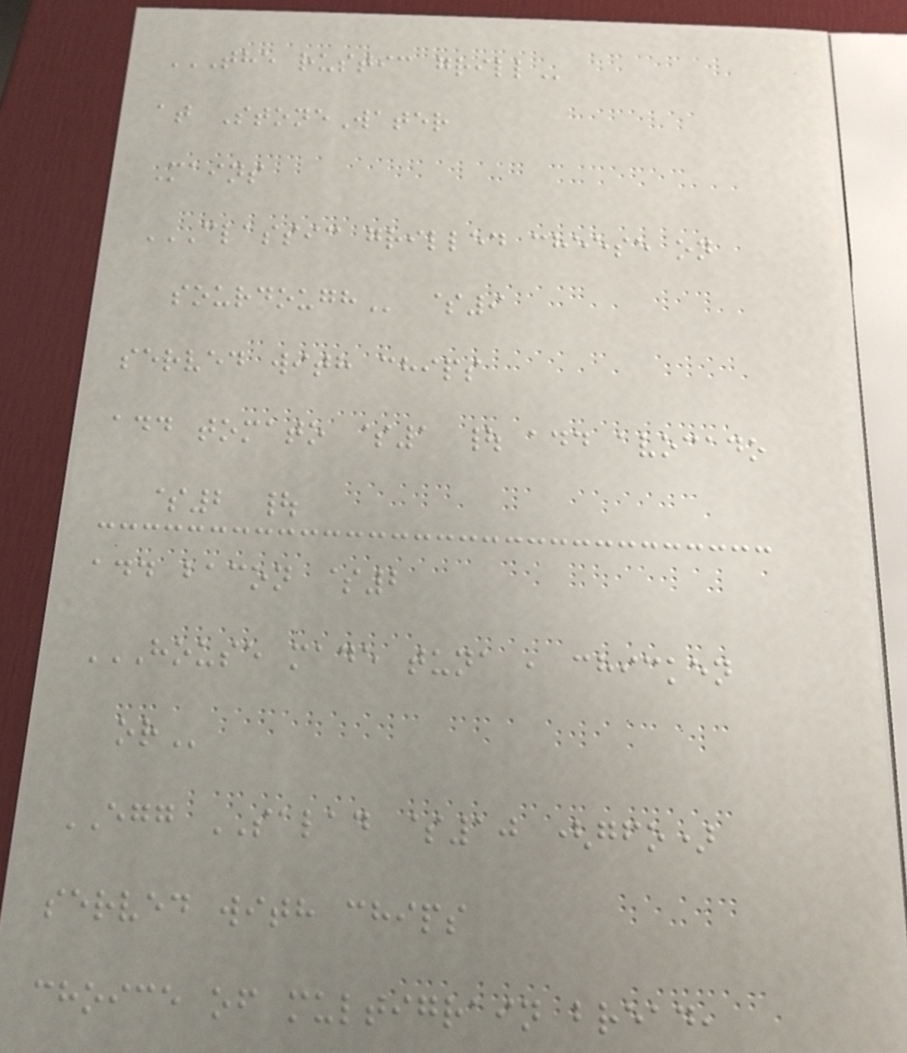THE RUSTIC GRILL
at StoneWater
Mains
CLASSIC GRILLED CHEESE ON
SOURDOUGH $9
served with chips
add tomato $1 | add avocado
$2 |
add bacon $2
HOUSE MADE TUNA , CHICKEN
OR
EGG SALAD $10 (gfo)
served with chips
choice of multigrain bread,
